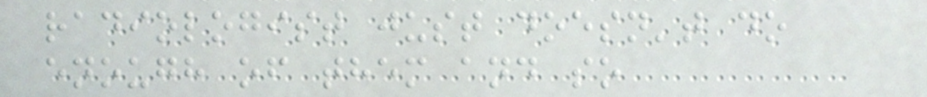radiologist just doesn't do
enough of them and so
